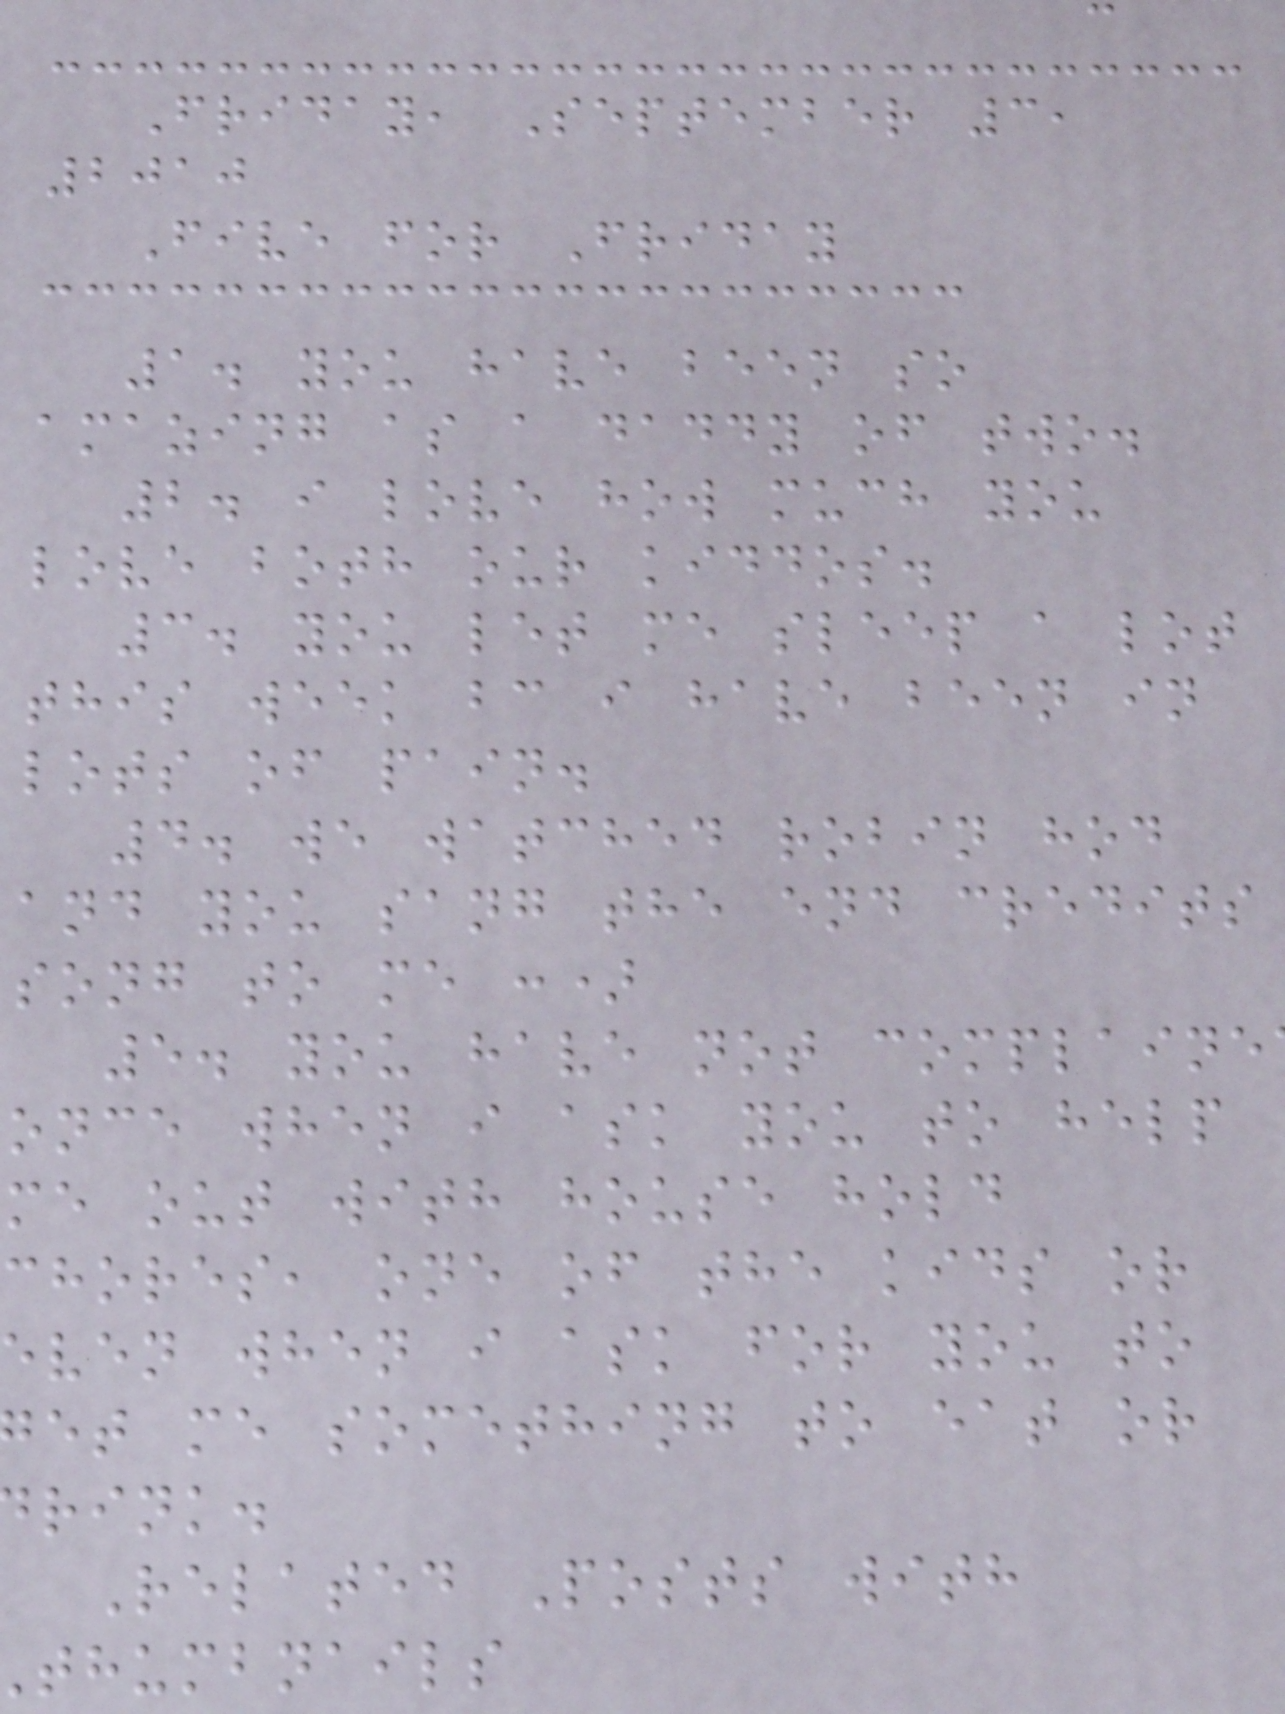Friday, September 3,
2010
Five for Friday
1. you have been so
amazing as a daddy of two.
2. i love how much you
love both our kiddos.
3. you let me sleep a lot
this week bc i have been in
lots of pain.
4. we watched robin hod
and you sang the end credits
song to me :)
5. you have not complaine
once when i ask you to help
me out with house hold
chores, one of the kids or
even when i ask for you to
et me something to eat or
rink.
Related Posts with
thumbnails
